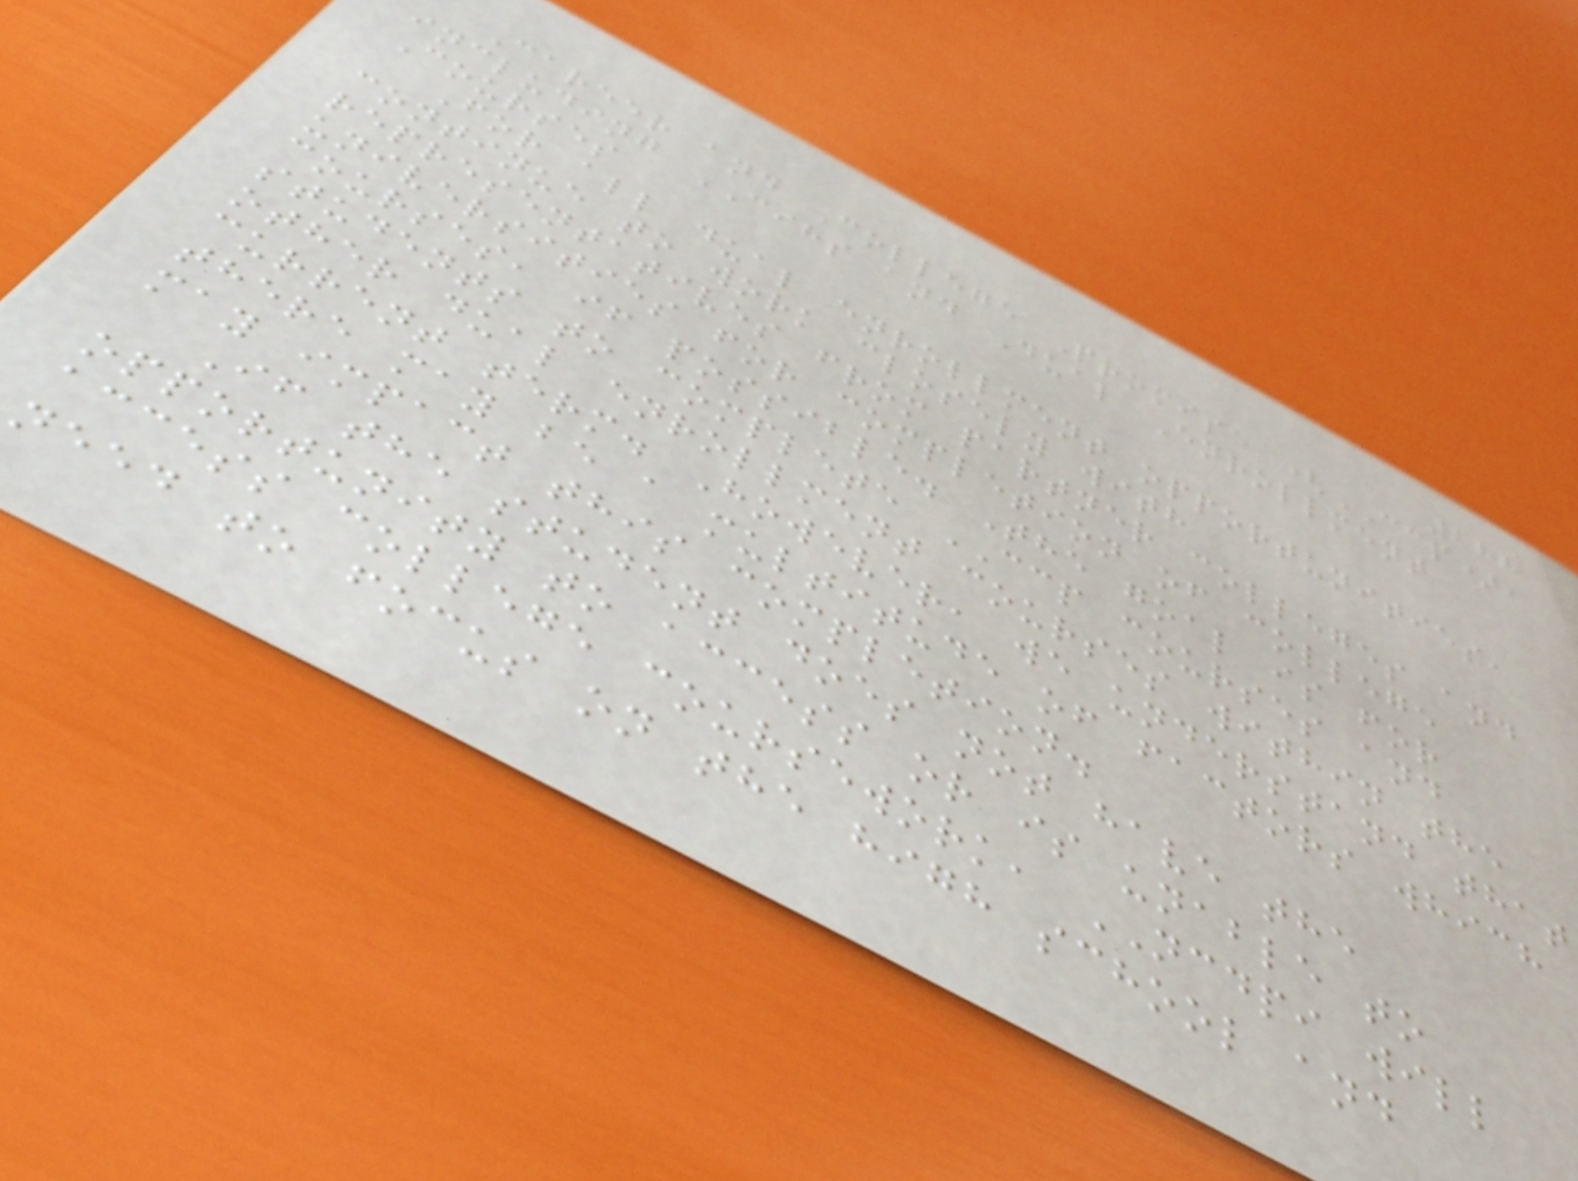288
Career and College Promise (CCP),
including CIHS and Dual Enrollment
Courses
For all dual enrollment opportunities,
continue to work closely with
representatives from partner colleges and
universities for completion of college
courses, if possible. The goal is for
students to complete CCP courses and
other dual enrollment courses within the
current term. However, we understand that
there may be a multitude of factors which
may impact this completion.
If the student does not have the
opportunity to access or is unable to
access college coursework, NCDPI will
need to focus on the high school and
